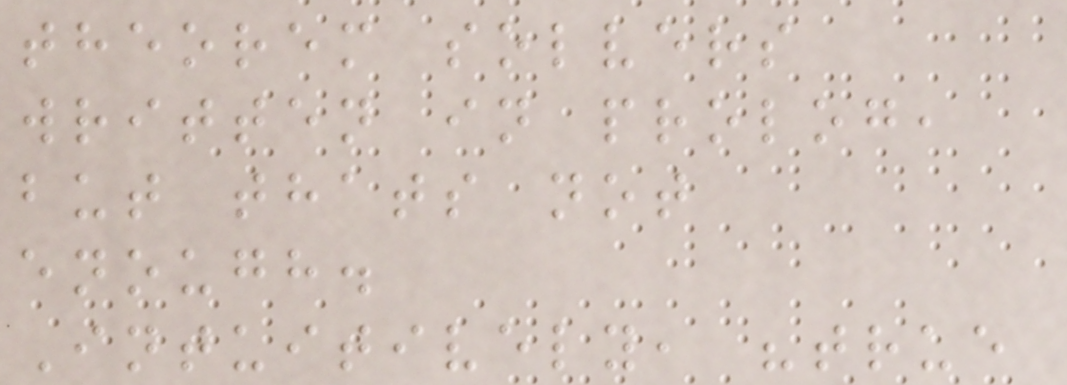theorem solvers
written in prolog,
but thats not
enough.
Intuitively, "true
